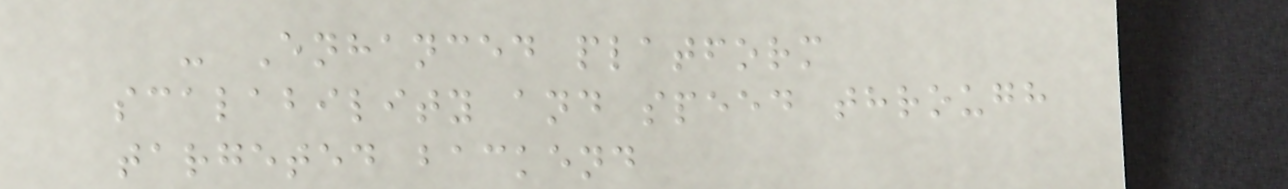- Enhanced platform
scalability and speed through
targeted backend
